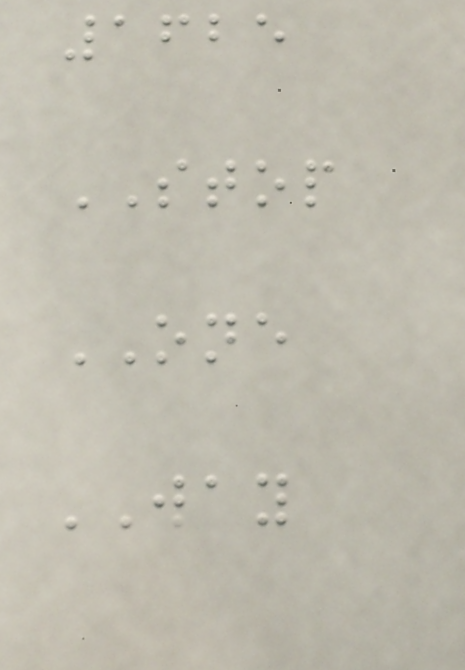1625
STOP
ONE
WAY
